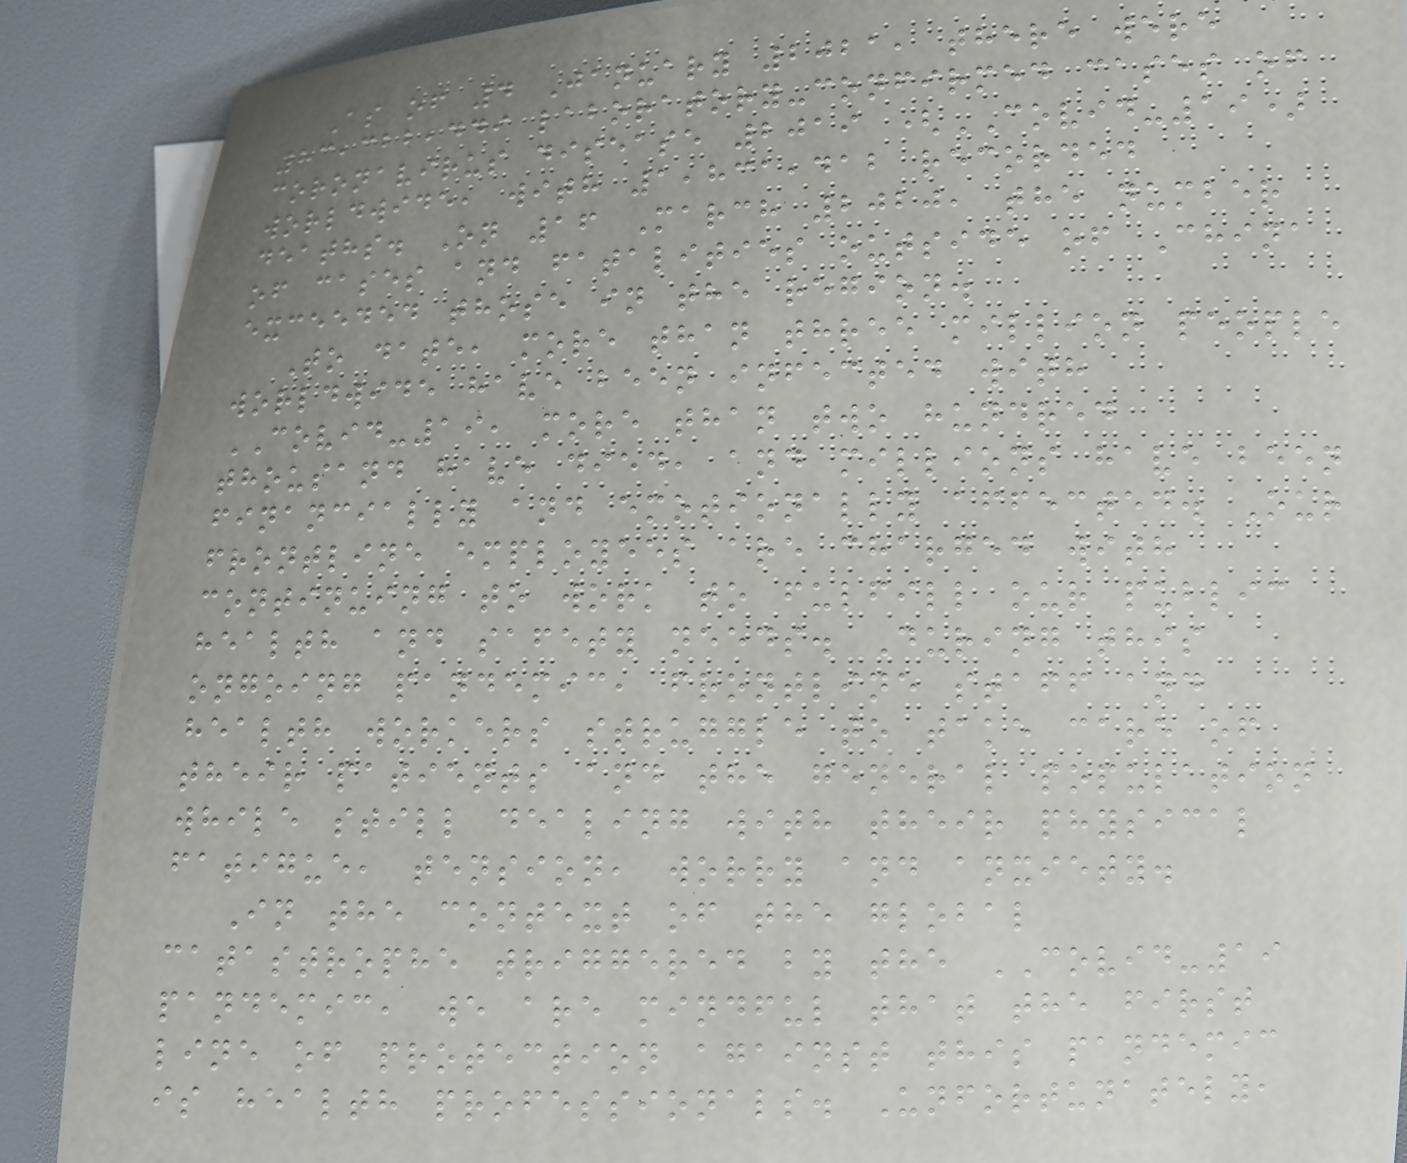As of 4 January 2021, there were
83,322,449 laboratory-confirmed cases of
coronavirus disease 2019 (COVID-19)
worldwide, with 1,831,412 recorded
deaths. On 16 March 2020, the number
of cases and fatalities outside of China
exceeded those in the region.
To date, more than three million people
worldwide have been infected with
COVID-19, more than two hundred
thousand have died, and millions have been
financially and emotionally affected. Our
frontline employees are charged with
continuing to work to fulfill our public
health and safety needs. During this
ongoing pandemic, frontline staff and
health workers struggle to take care of
their patients and the general population
while still dealing with their physical
fatigue, tension, worry and anxiety.
In the context of the global
catastrophe triggered by the COVID-19
pandemic, we are mindful that the first
line of protection against this pandemic
is health professionals. Unfortunately,
